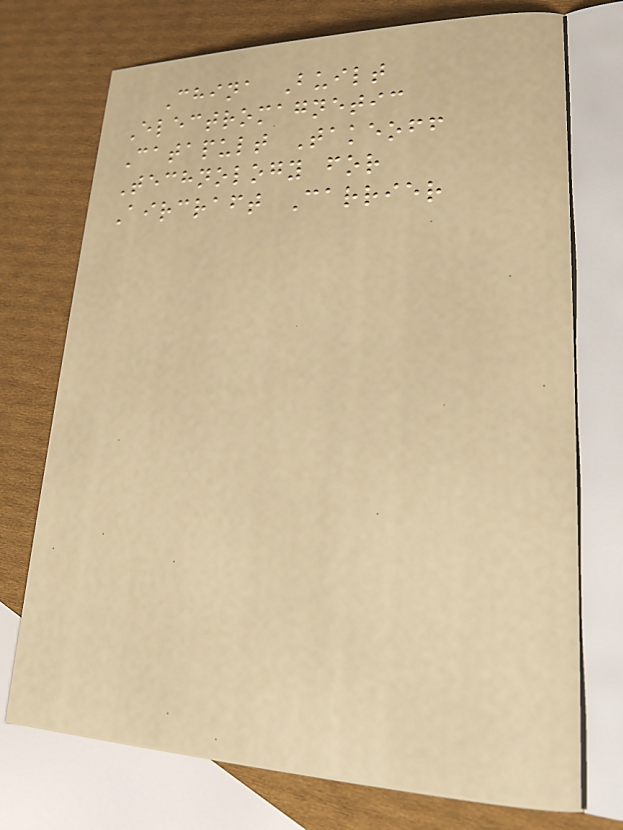China Built
Electromagnetic
Catapult Takeoff
Technology for
Aircraft Carrier
